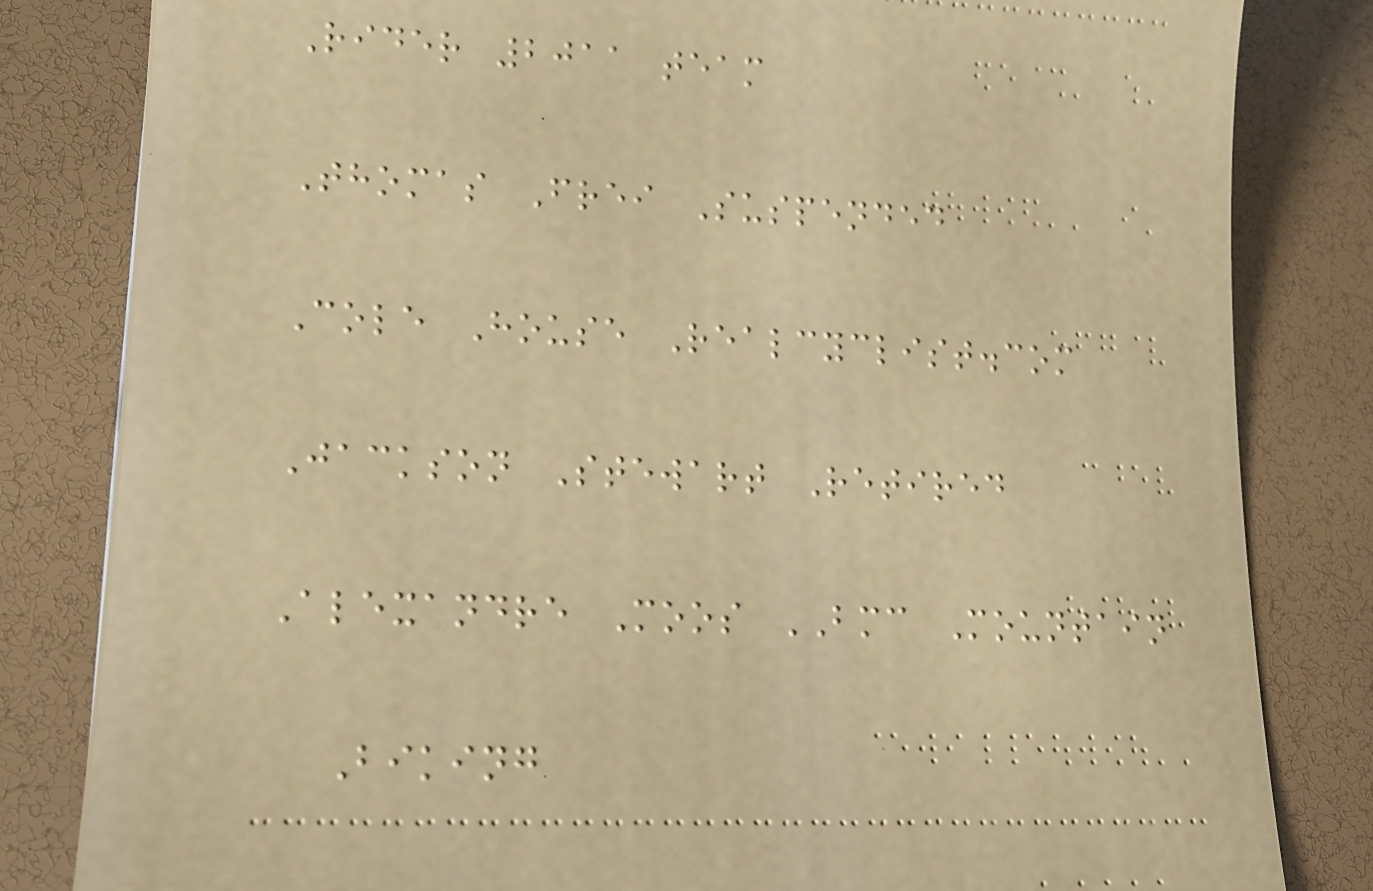Rider 2011 team
Thomas Frei Suspended
Cole House Realcyclist.com
Jackson Stewart Retired
Alexandre Moos BMC Mountain
Biking
